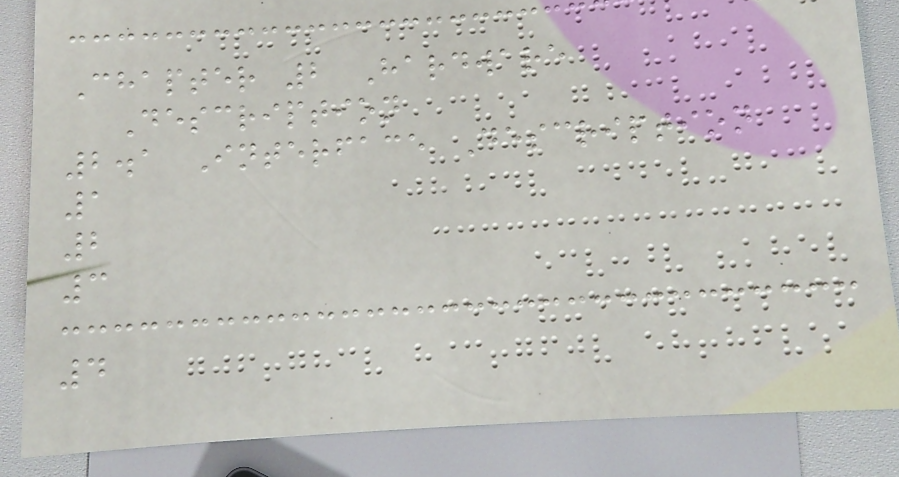Chapter 2 Hardware
Description
2.1 Interface Description
1
2
3
4
